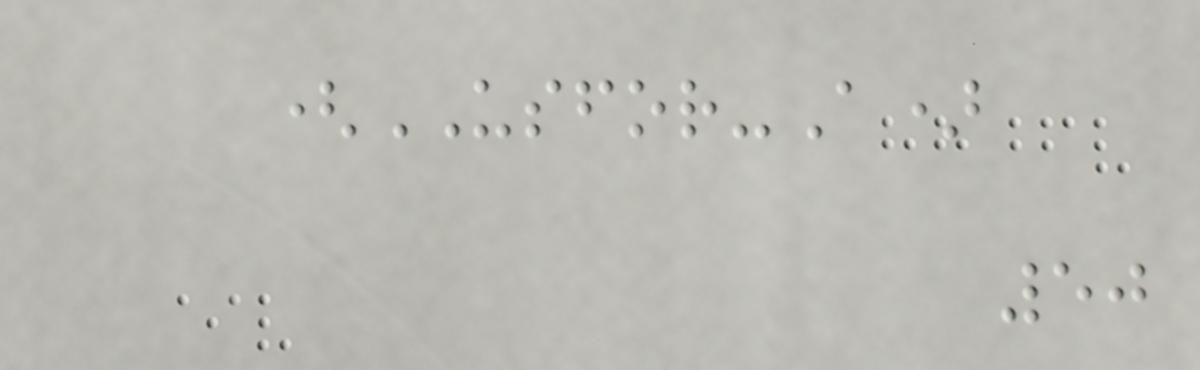(USFOR-A)
50
